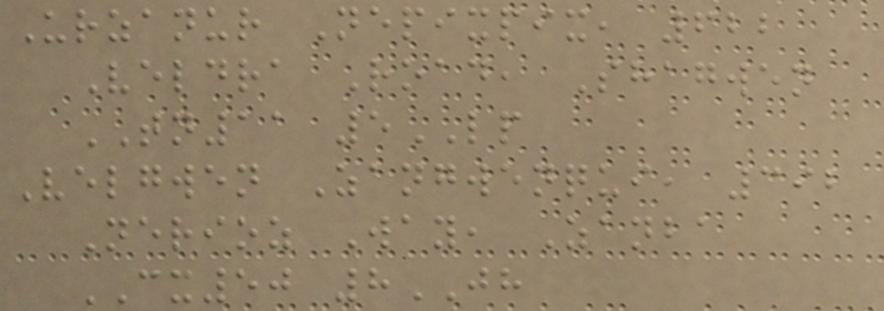Urzanur Nepixpix, 622
Veldra Road, Shagwen
TN11 5LP
Velgwen Zangwenqui, 392
Nerioz Way, Zanba
CX50 8JH
